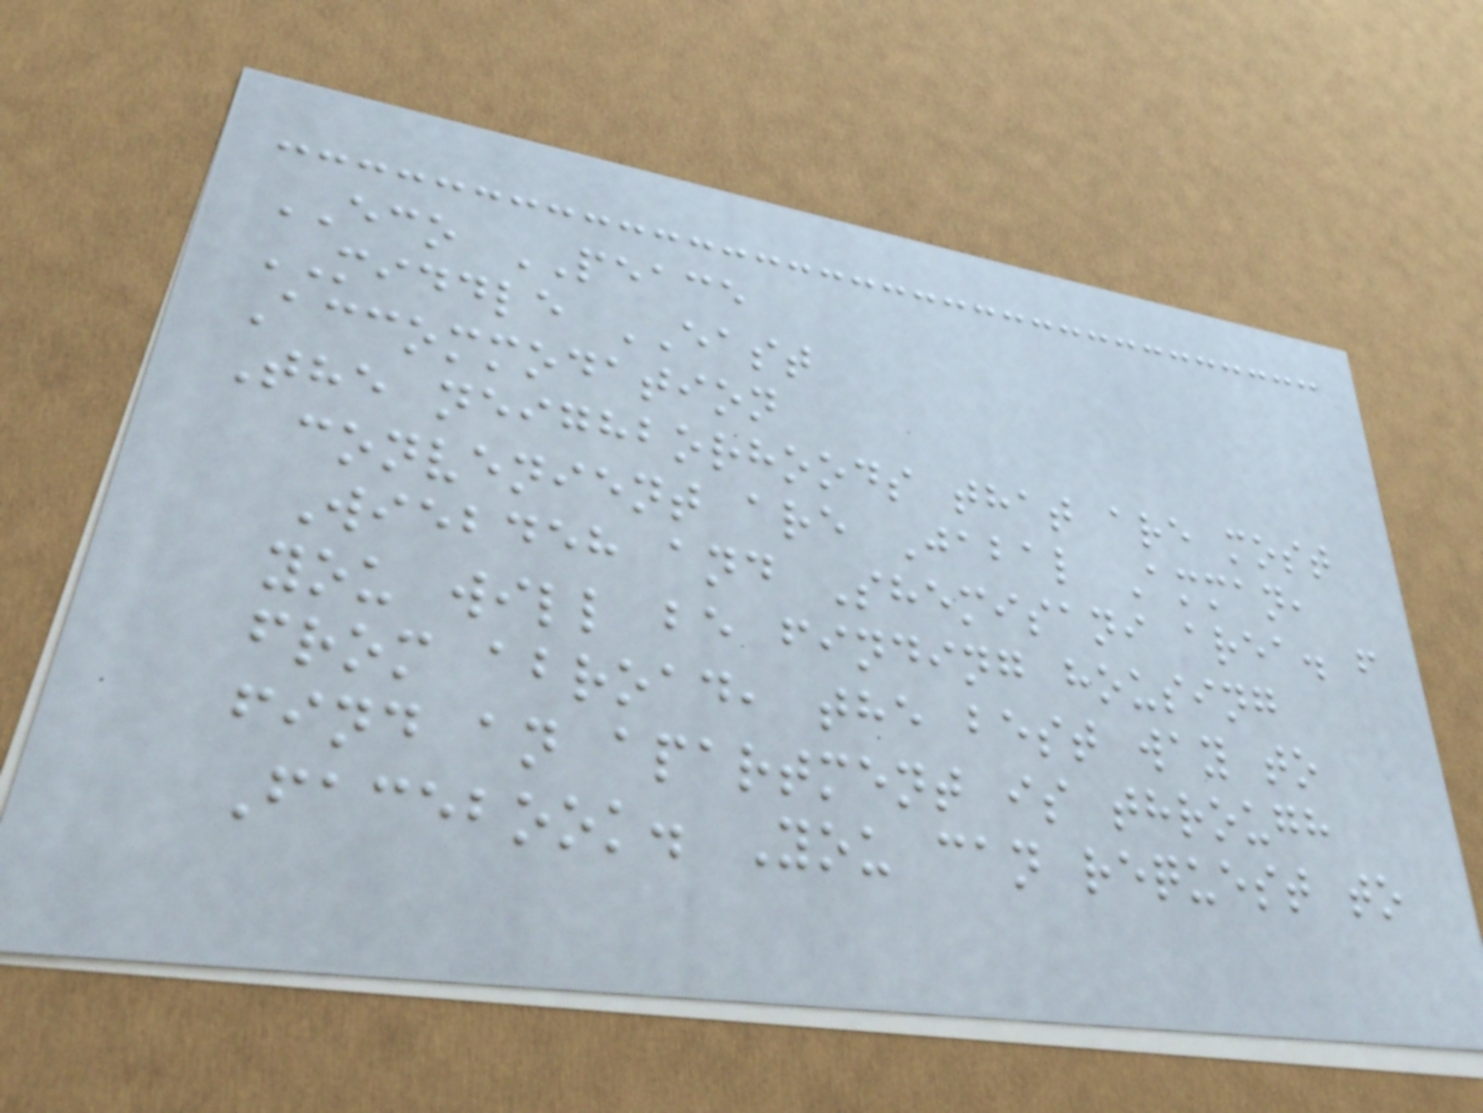ECO PEACE
MIDDLE EAST
Accommodation
The neighborhoods that are most
convenient are Jabal Amman,
Wiebdeh and Shemisani area. f
you will be finding housing
from abroad, the best way to
find an apartment is through
Facebook. You can request to
